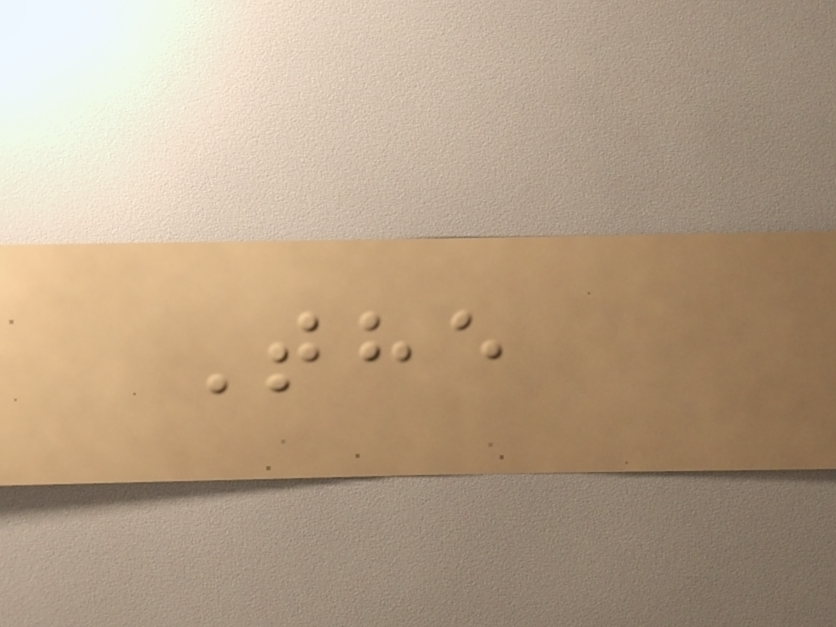The
